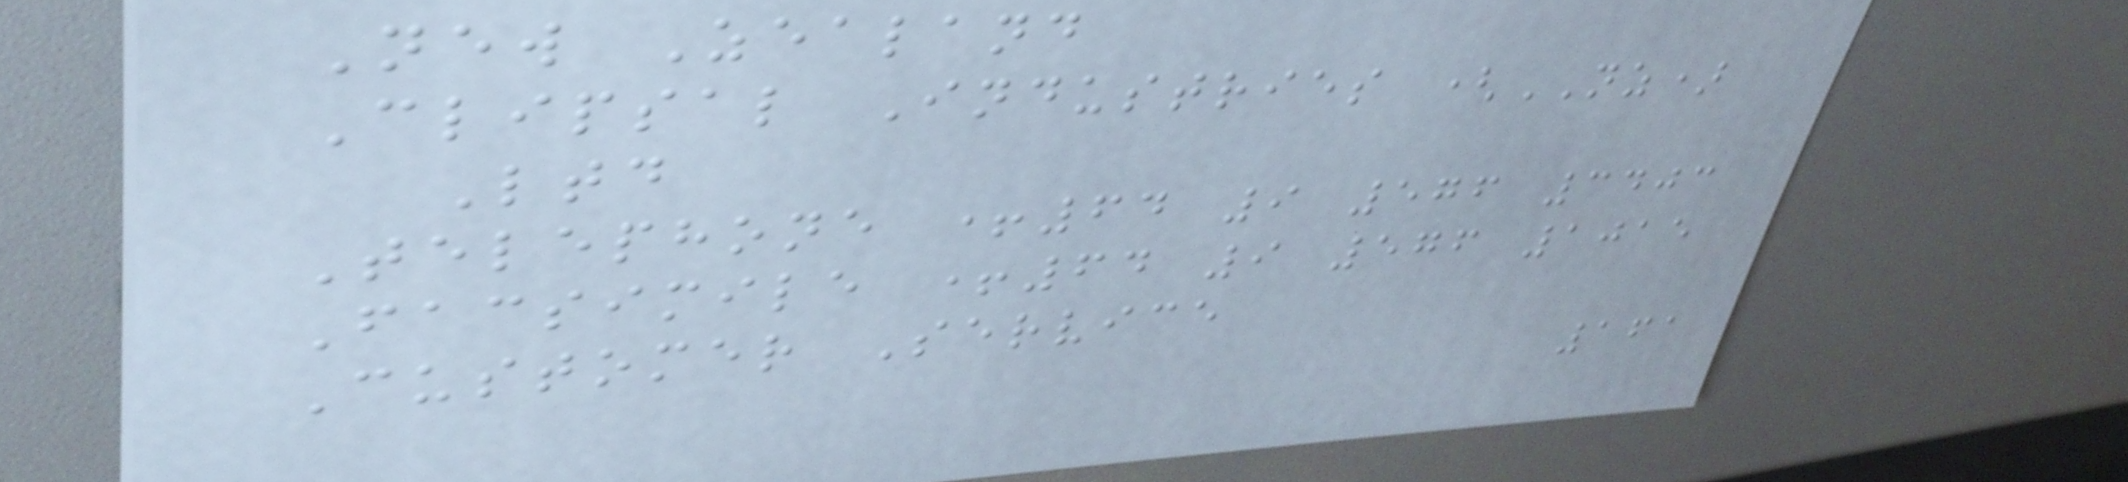New Zealand
Clipsal Industries (NZ)
Ltd
Telephone +64 9 576 3403
Facsimile +64 9 576 1015
Customer Service
161
